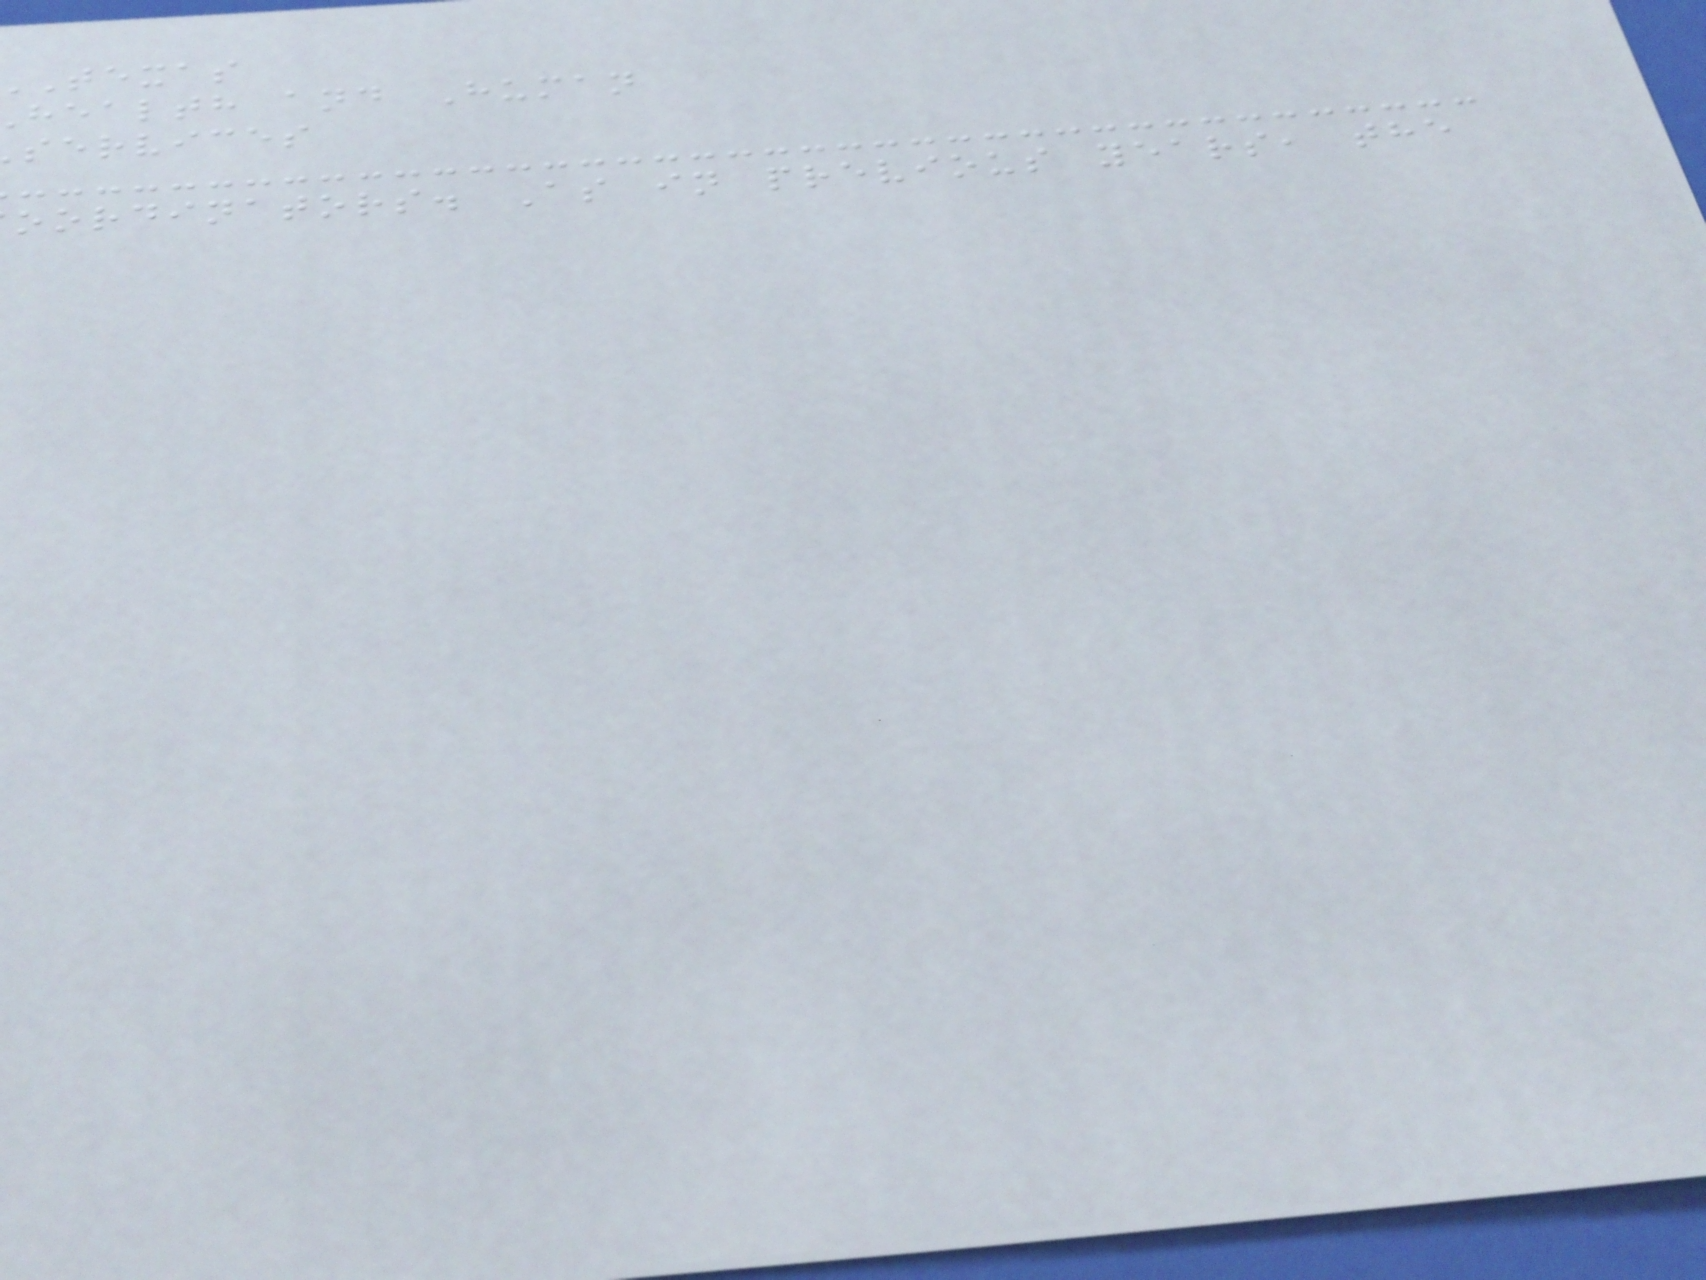texas
health and Human
services
oordinators. As in previous years, the
